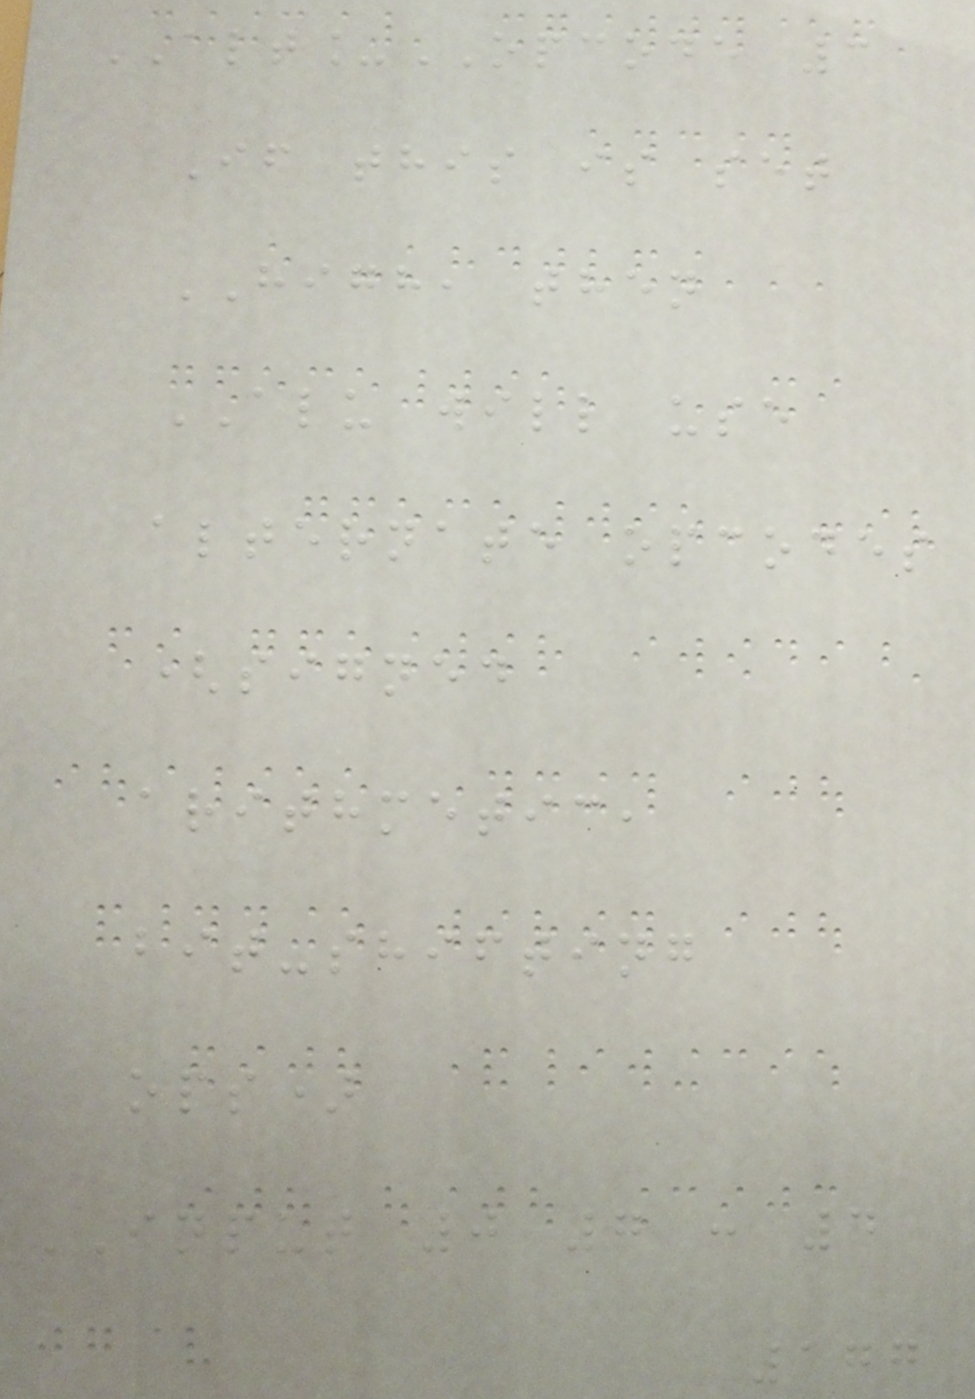ALT_OPCODE 3
If this is set
HIGH, then
ALU will use
alternate opcodes
(signed
arithmetic,
bit-shifting
ops)
INPUT 0 7 : 4
177
